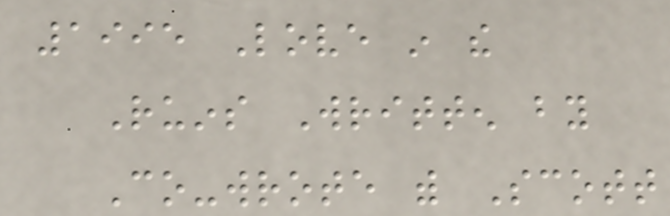1995 Love in the
Ruins Written by
Co-wrote with Scott
